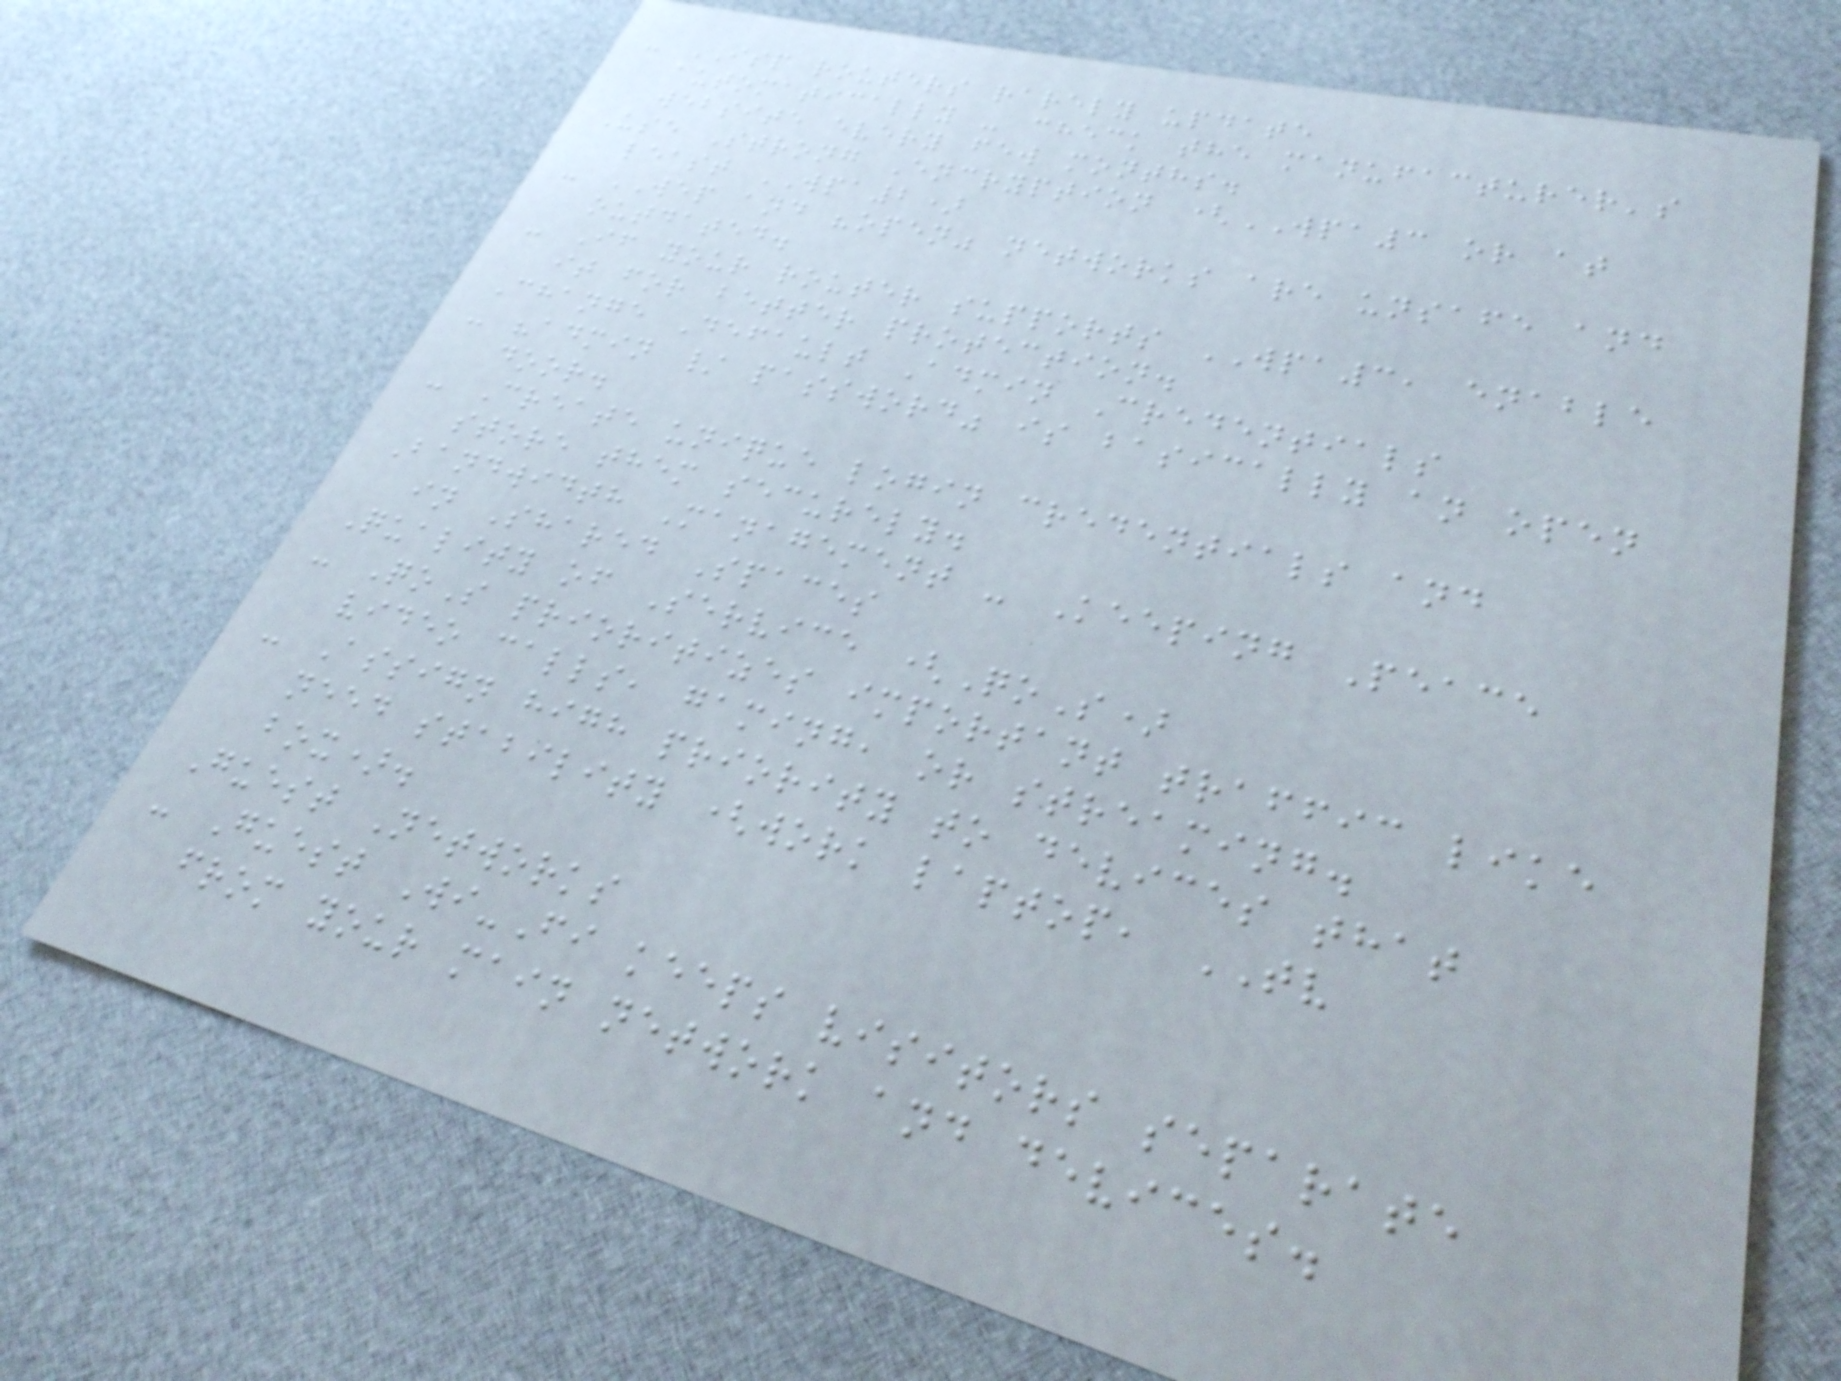- ISP routers rarely update
automatically - check the manufacturer's
website every few months.
Use Strong Encryption (WPA3 or at
least WPA2)
- WEP and "open" networks are unsafe and
outdated.
- If your router supports WPA3, enable
it for better protection.
Change Default Admin Credentials
- "admin / password" is basically an open
door.
- Create unique login credentials and
store them securely.
Bandwidth Management - Keeping Peace
in Shared Spaces
Quality of Service (QoS)
- QoS prioritizes important traffic like
video calls, gaming, or streaming.
- Assign high priority to devices that
need stability (work laptop, TV
box).
Guest Networks
- Guest Wi-Fi keeps visitors separate
from your main network and devices.
